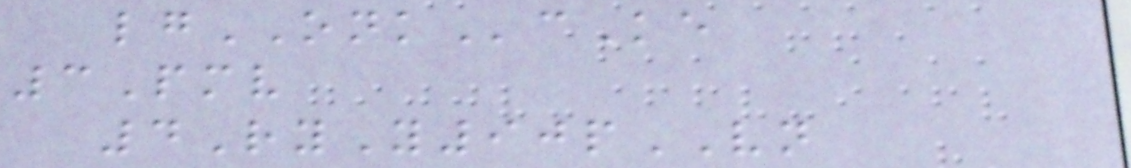lgONKcKe
3Pmv
4RyY90pVN
